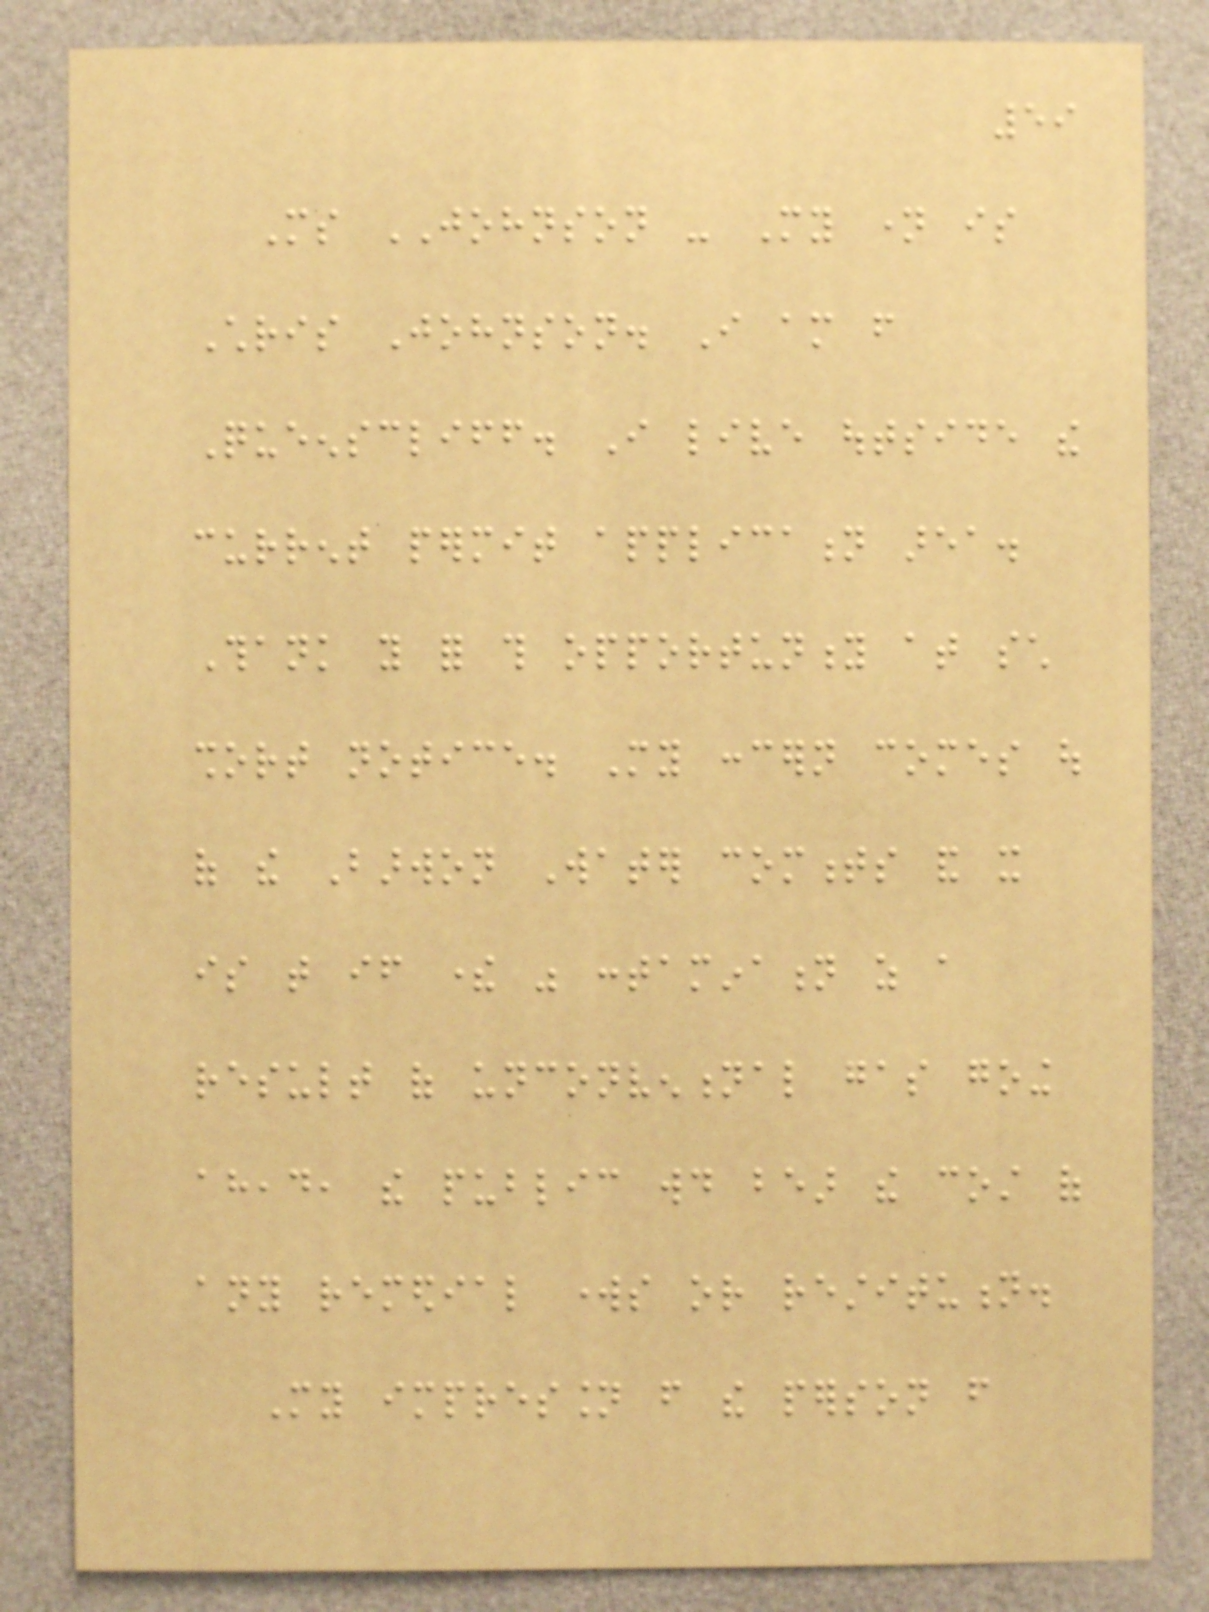59
Ms JOHNSON - My name is
Chris Johnson. I am from
Queenscliff. I live outside the
current permit application area.
Thank you for this opportunity at such
short notice. My concern comes out
of the Barwon Water comments and it
is that if there was contamination as a
result of unconventional gas going
ahead, the public would bear the cost of
any remedial works or restitution.
My impression from the person from
